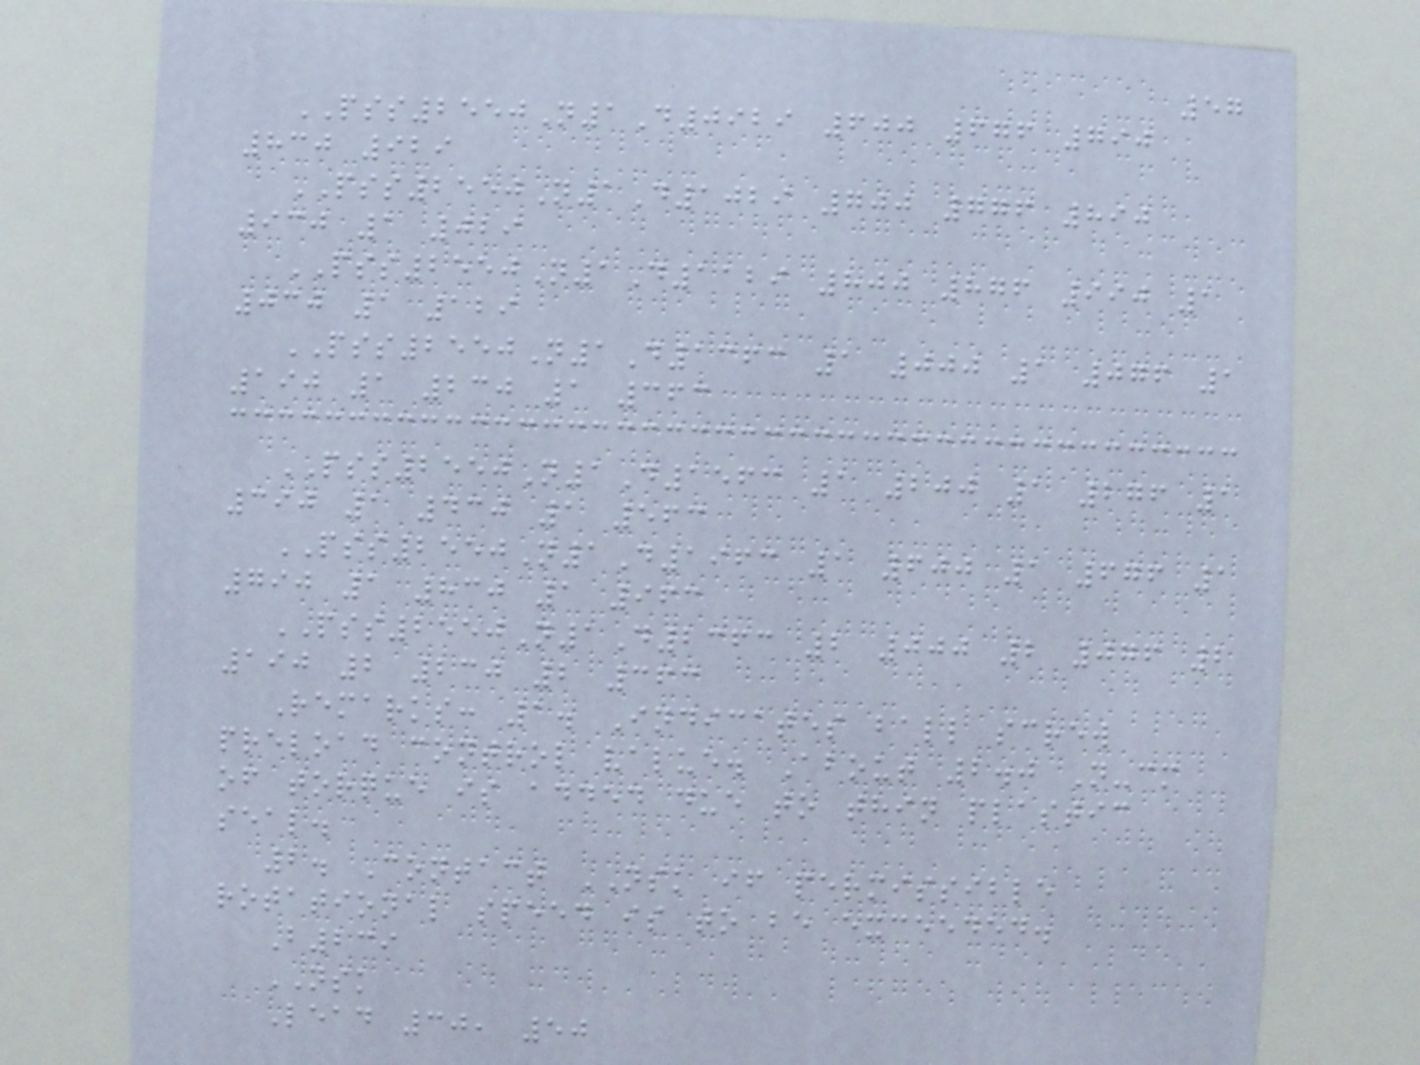57
PSS2550N1D0929 600 676 790
830 929
PSS2550N1D1029 700 776 890
930 1 029
PSS2550N1D1129 800 876 990 1
030 1 129
PSS2550N1D1363 1 000 1 076 1
190 1 230 1 363
PSS2550N1D1563 1 200 1 276 1
390 1 430 1 563
PSS2550N1D1963 1 600 1 676 1
790 1 830 1 963
PSS2550N1D2363 2 000 2 076 2
190 2 230 2 363
Remarks: 1. Indicates ball screw
preload control value. About 2.0 N-cm
of torque is added due to thin plastic
seal.
2. Contact NSK if permissible
rotational speed is to be exceeded.
B239
NSK
Lead 30, 50
